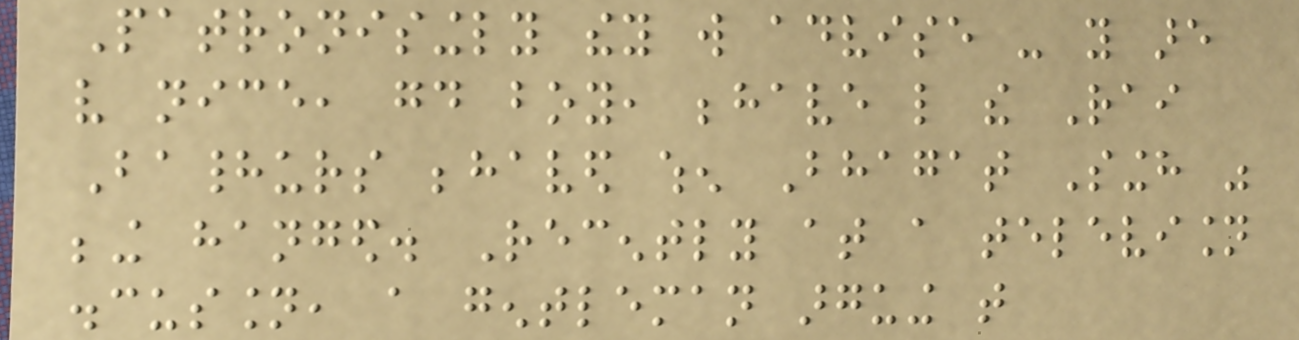Patronisingly they will advise - you are
very nice, good boy, behave like the Rai
Bahadurs behaved when Bhagat Singh was
being hanged. Recently at a television
discussion, a gentleman arguing that
